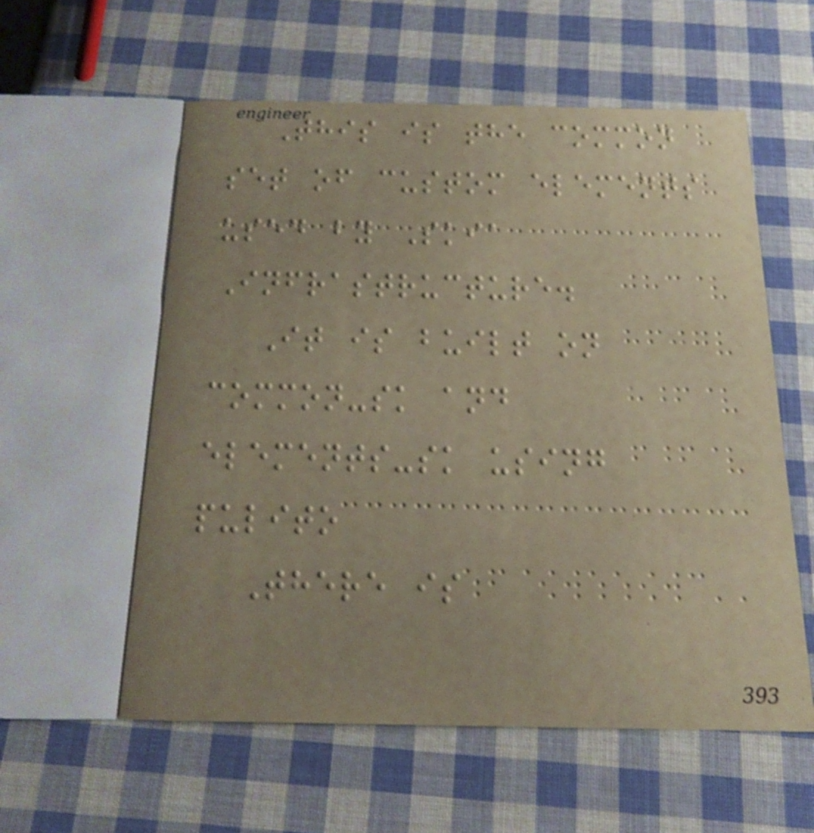This is the common
set of custom elements
used by Skia
Infrastructure.
It is built on
common-sk and
elements-sk using
pulito
There is
